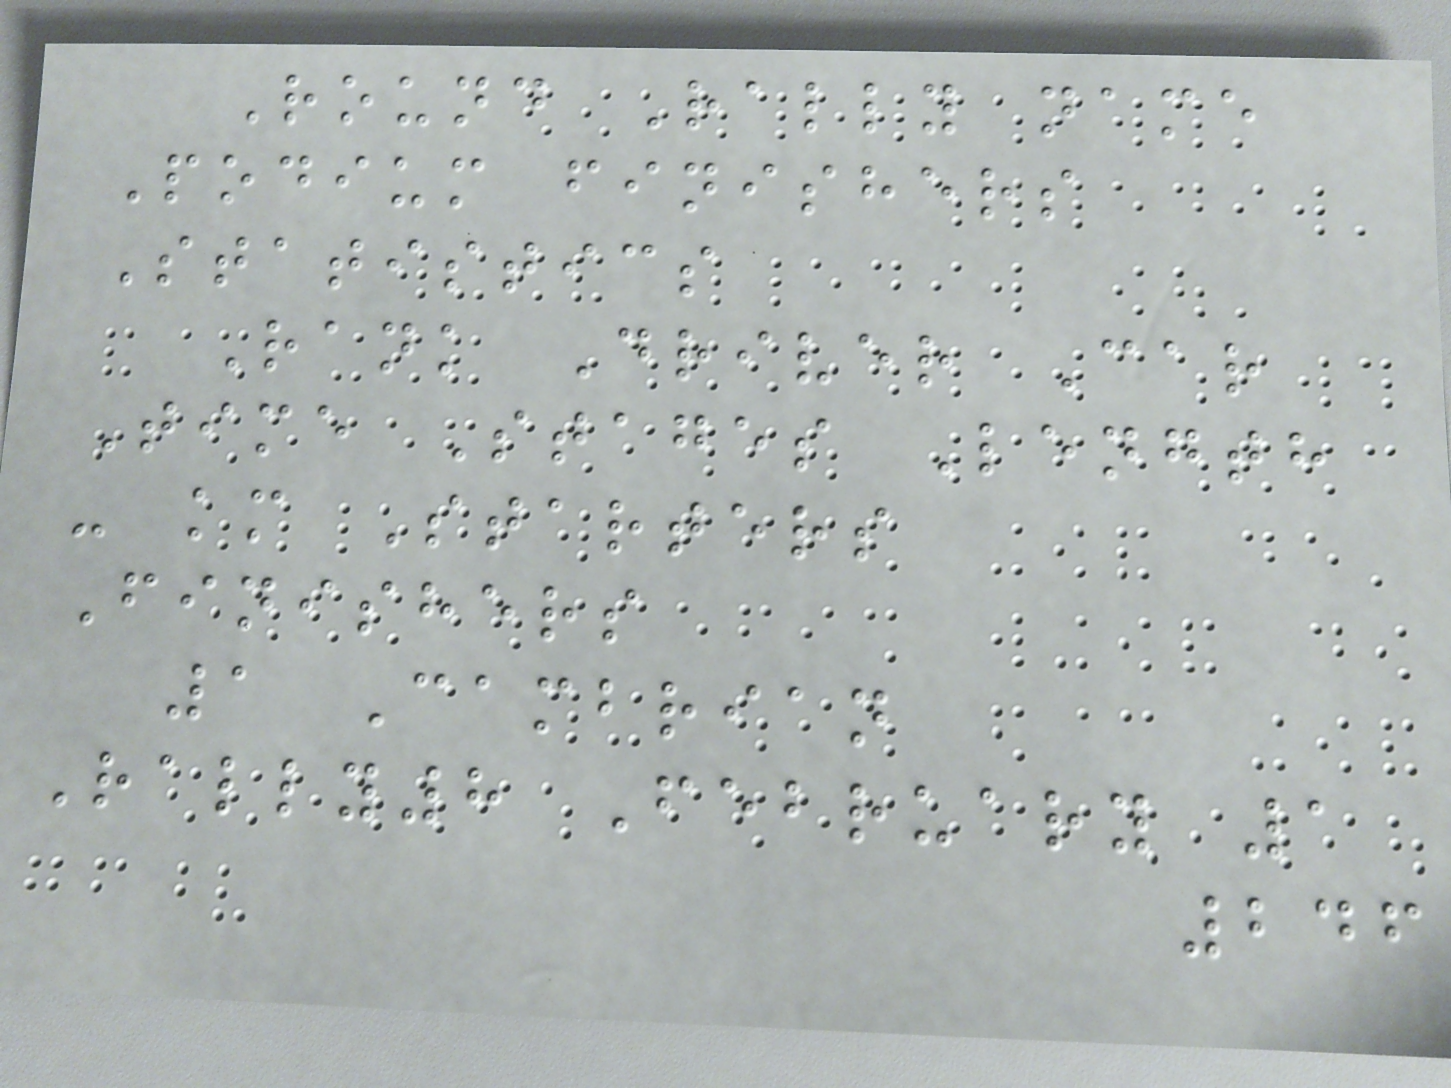Round Rally name
Podium finishers
Statistics
Rank Driver Car
Time Stages Length
- km Starters
Finishers
1 Cambrian
Rally8 February 1
246
